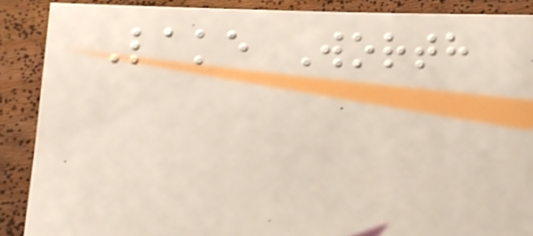Lake Worth
